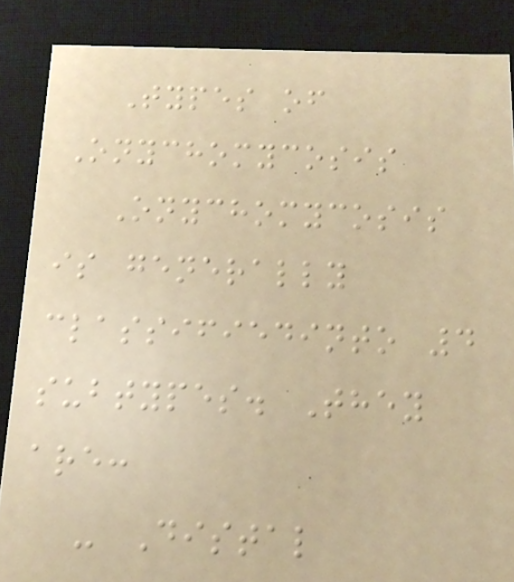Types of
Onychomycosis
Onychomycosis
is generally
classifiedinto 4
subtypes. They
are:
- Distal
